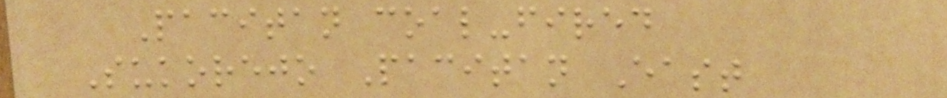Pacitan coal-fired
Sukorejo Pacitan East
